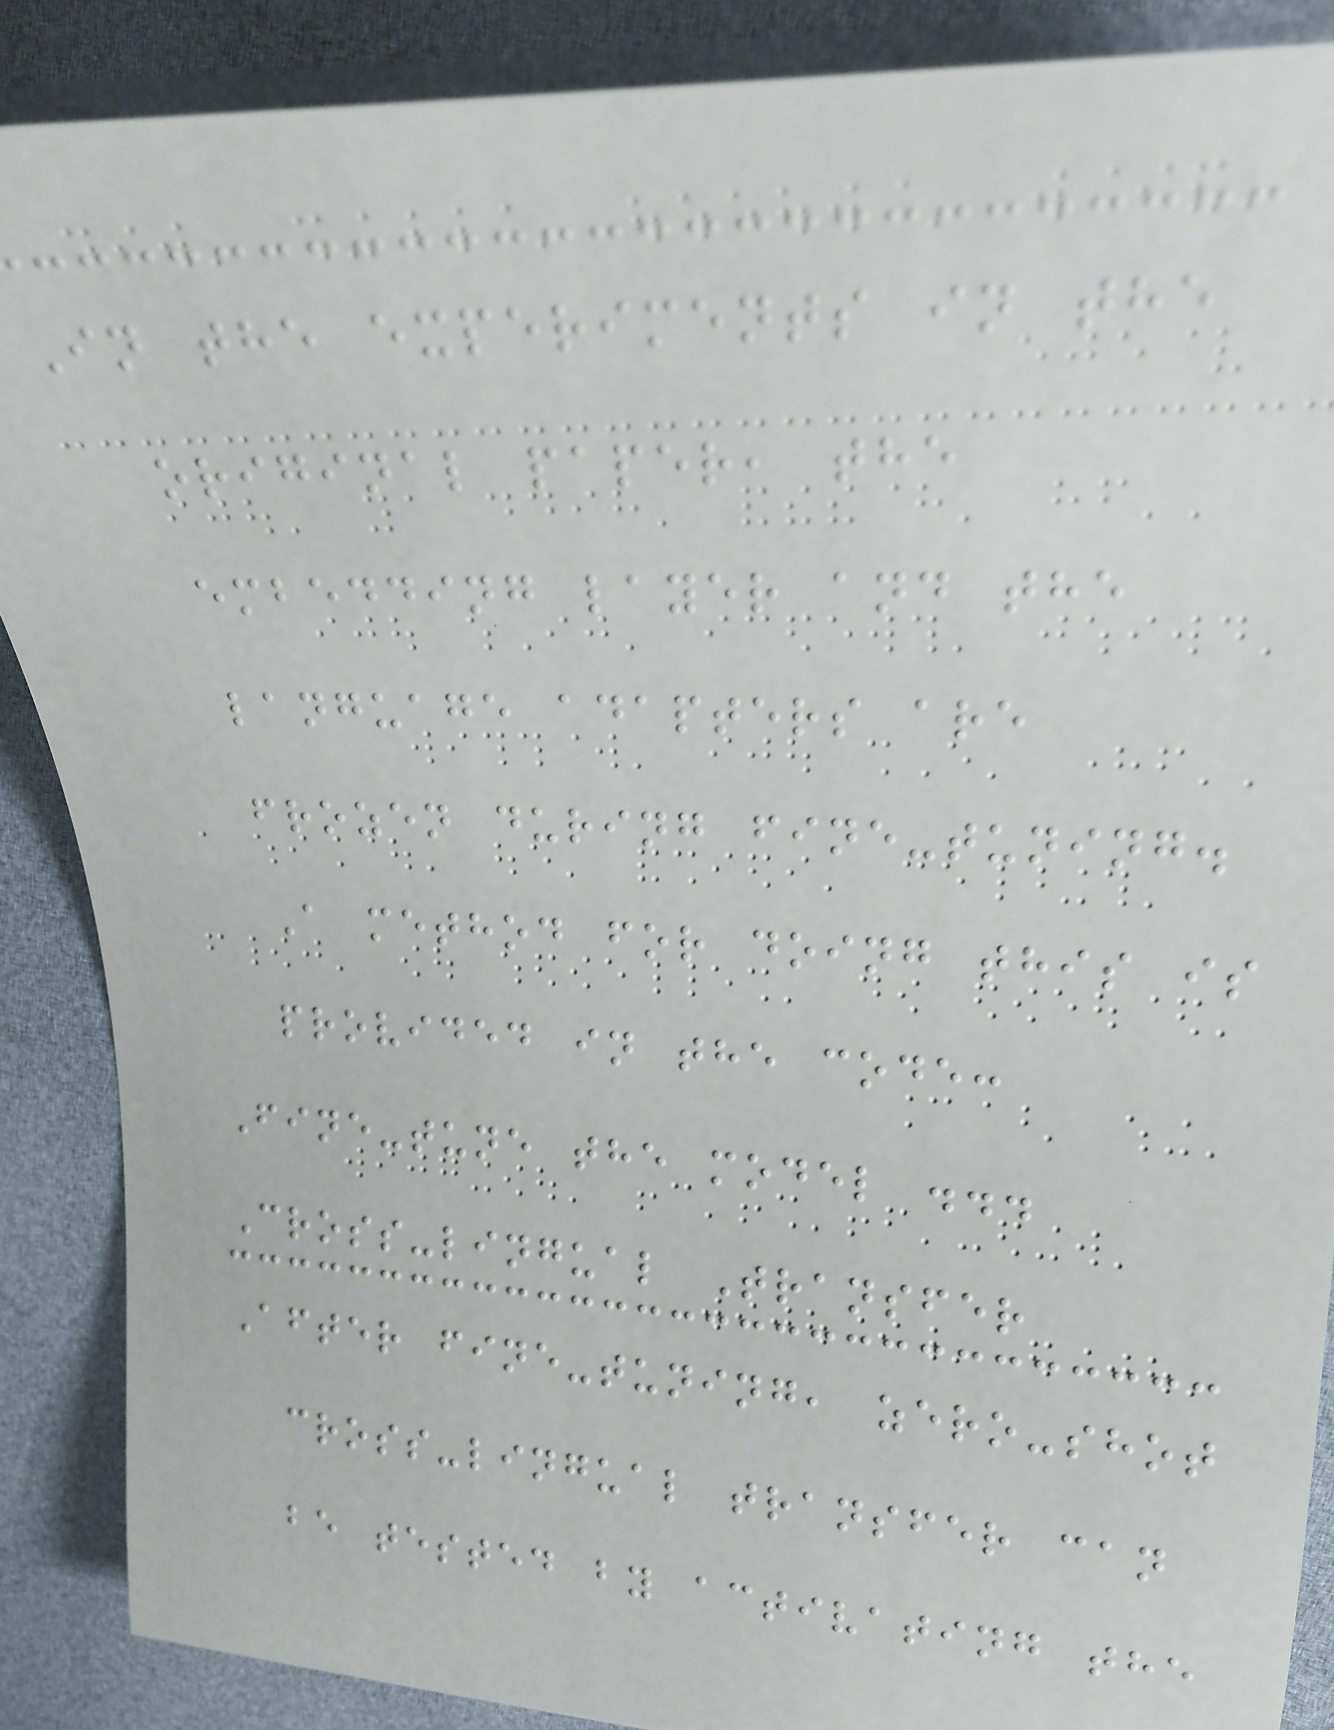In the experiments in the
original paper, the
embedding layer and the
language adapters are
frozen during fine-tuning.
A method for doing this is
provided in the code:
Fine-tune the model ...
Cross-lingual Transfer
After fine-tuning, zero-shot
cross-lingual transfer can
be tested by activating the
